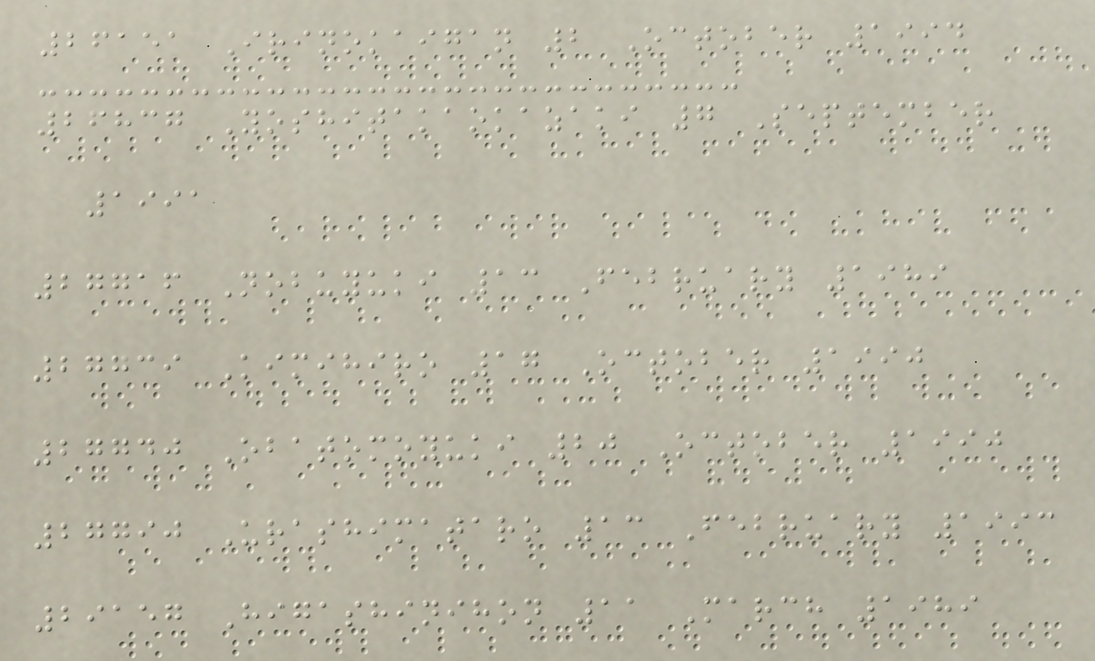26151 Irinokaigan 2 October 1994
26837 Yoshitakaokazaki 7 September
1991
27716 Nobuyuki 13 February 1989
27739 Kimihiro 17 October 1990
27740 Obatomoyuki 20 October 1990
27790 Urashimataro 13 February 1993
29157 Higashinihon 11 March 1989
